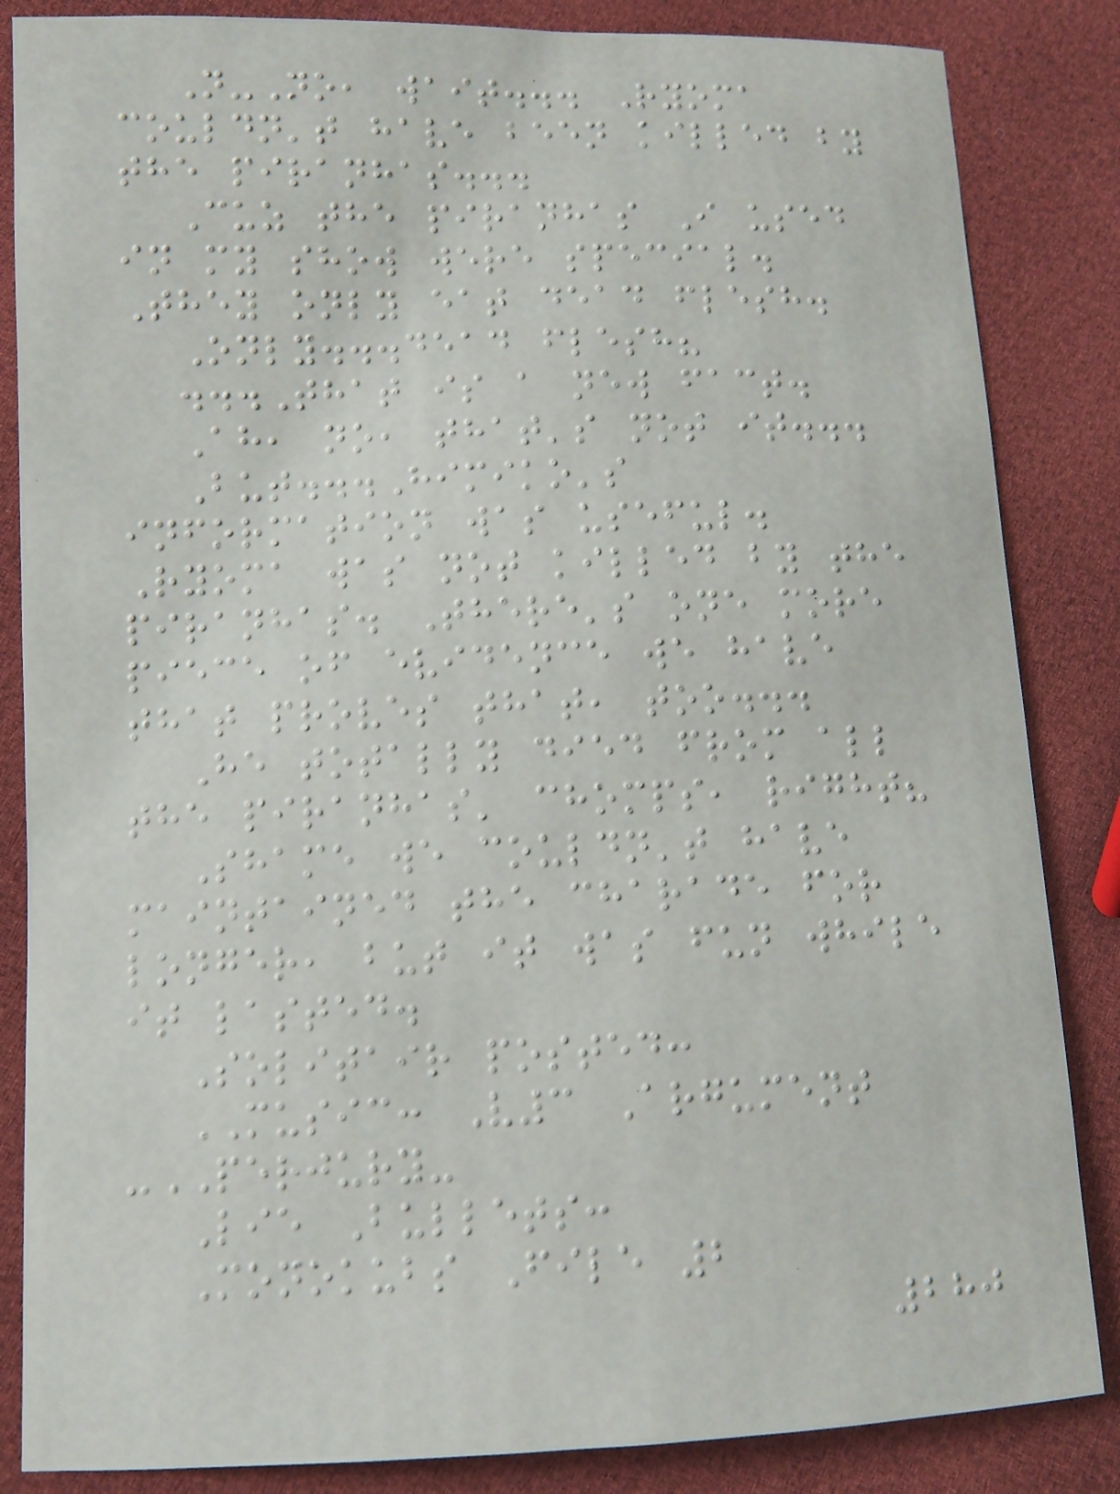N-No, wait... Ryoma
couldn't have been killed by
the piranhas...
Cuz the piranhas I used
in my show were special.
They only eat dead flesh.
Only...dead flesh?
...That is a new fact.
Ah, no, that's not it...
But...Himiko's
information was useful.
Ryoma was not killed by the
piranhas. There's one more
piece of evidence we have
that proves that, too...
He totally died from all
the piranhas' chomps, right?
Shame we couldn't have
maintained the charade for
longer, but it was fun while
it lasted.
Solitair posted:
MUSIC: V3 Argument
-PERJURY-
Lie Bullets:
Monokubs File 2
280
